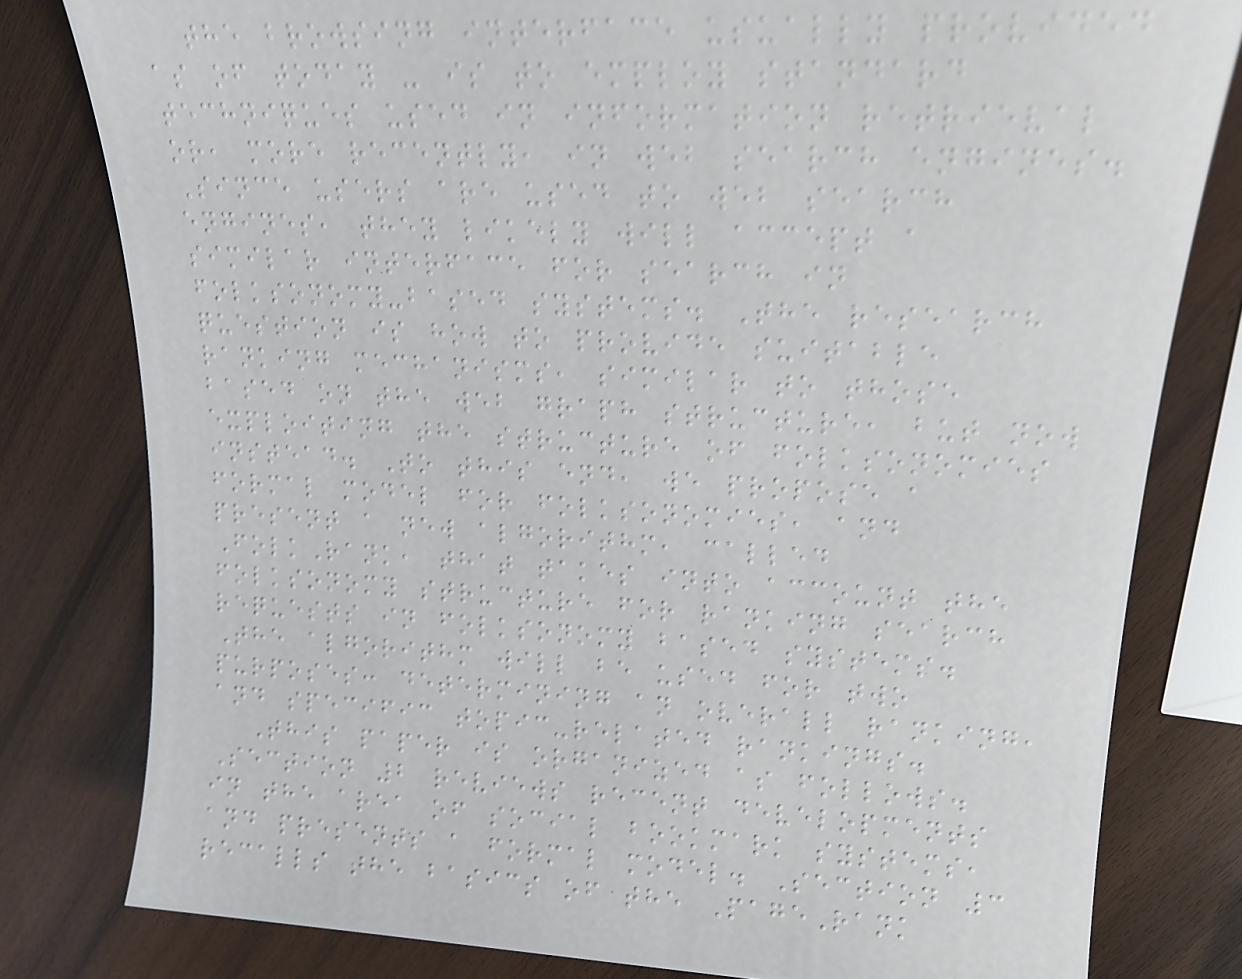the browsing interface usually provided
as of today - is to employ standard
techniques used in information retrieval
or, more recently, in web search engines.
Since users are used to web search
engines, they likely will accept a
similar interface for search in
folksonomy-based systems. The research
question is how to provide suitable
ranking mechanisms, similar to those
based on the web graph structure, but now
exploiting the structure of folksonomies
instead. To this end, we propose a
formal model for folksonomies, and
present a new algorithm, called
FolkRank, that takes into account the
folksonomy structure for ranking search
requests in folksonomy based systems.
The algorithm will be used for two
purposes: determining an overall ranking,
and specific topic-related rankings.
This paper is organized as follows.
Section 2 reviews recent developments
in the area of social bookmark systems,
and presents a formal model. Section 3
recalls the basics of the PageRank
